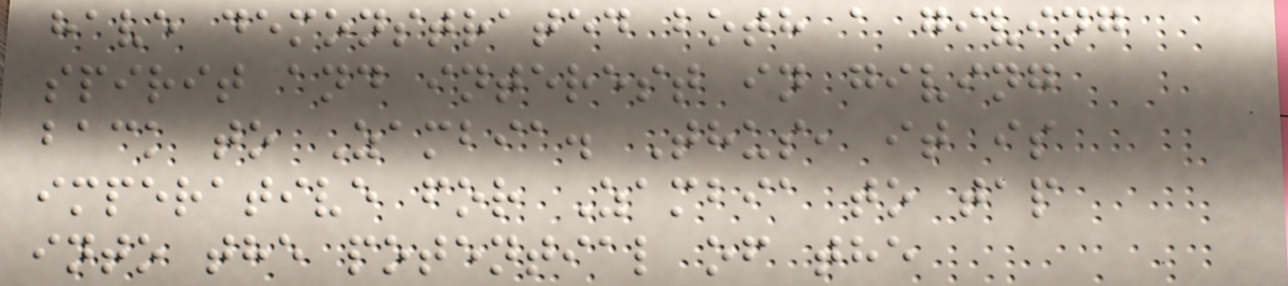have demonstrated both a giving
spirit and interest in giving
back to Zambia. Thus, it is
imperative for Zambia to tap
into the potential of the
